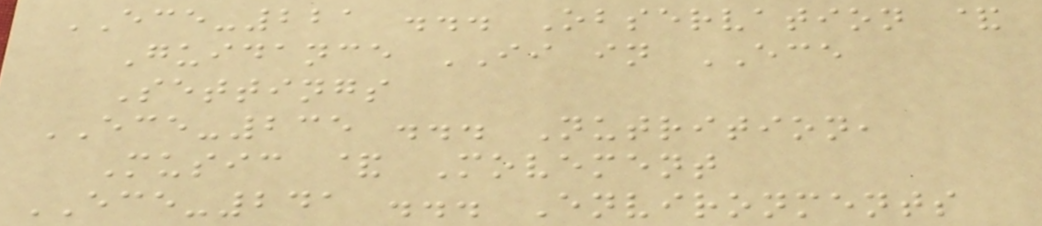ECE-221 ... Observation &
Guidance II in ECE
Settings
ECE-235 ... Nutrition,
Music & Movement
ECE-241 ... Environments
